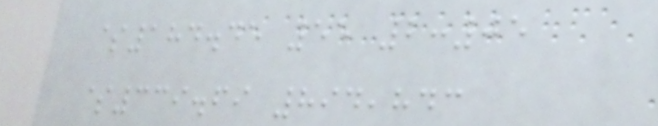$184.45 55 2:05
$339.69 894,843
